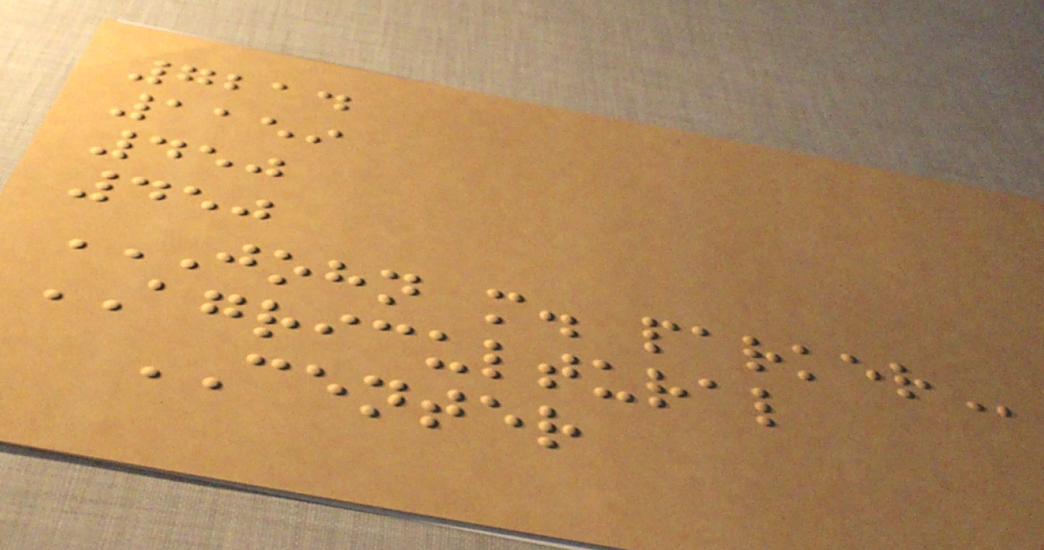7214
1159
450
450
JOHN M. PARKER
AGRICULTURAL
CENTER
